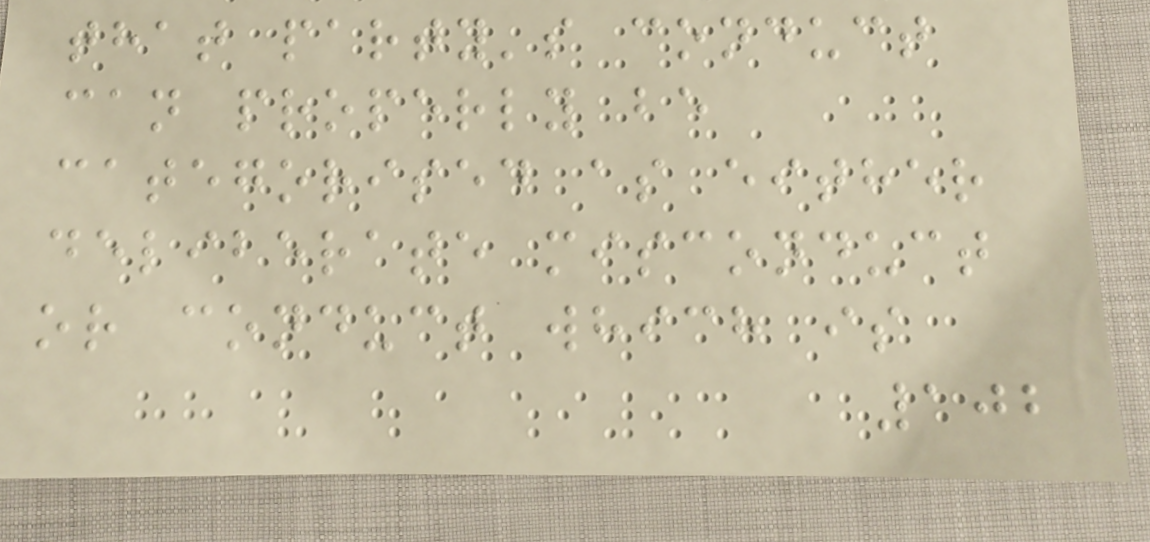that party's conduct
can properly be
categorised as either
deliberate misconduct
or conduct which is
102
